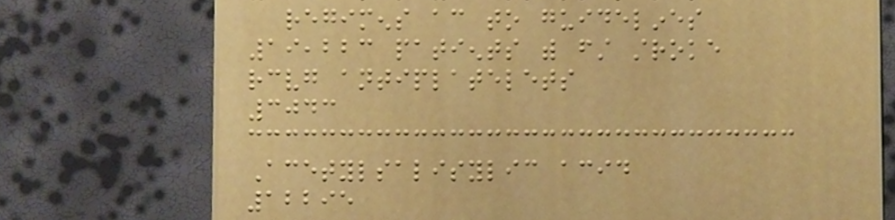regimens according to guidelines
19,223 patients with first stroke
receiving antiplatelets
3043
Acetylsalisylic acid
12295
